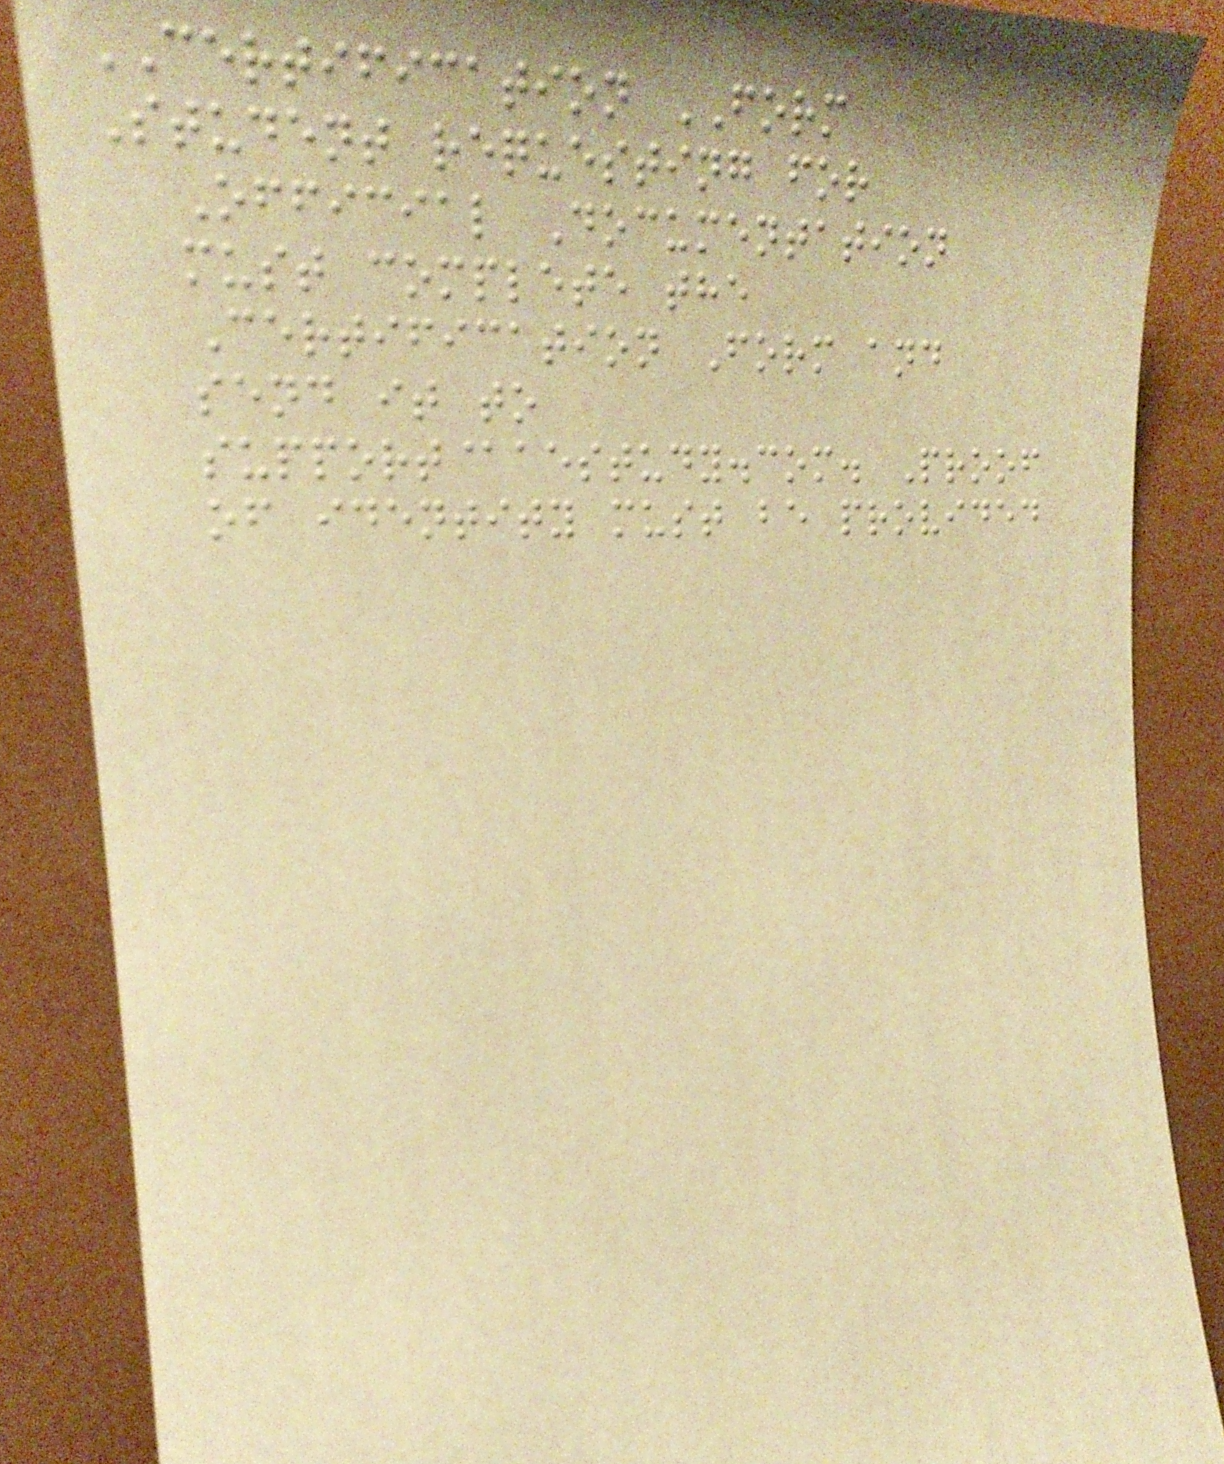CERTIFICATION FORM
Student requesting for
Official Documentation
must complete the
Certification Form and
send it to
support@aestudy.com. Proof
of identity must be provided
